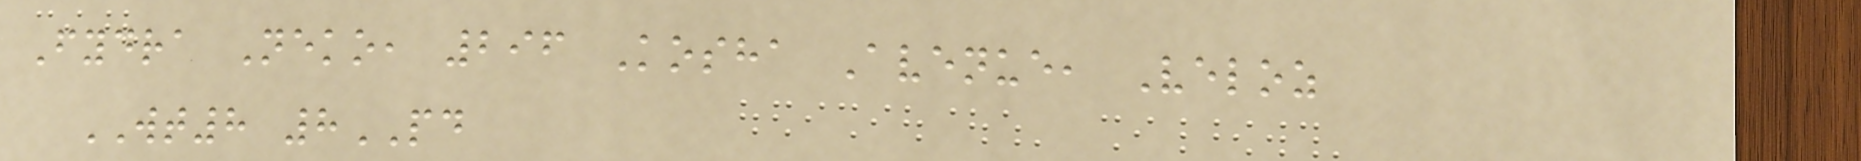Fydra Neko, 296 Kosha Avenue, Veloz
WT8 8PD
